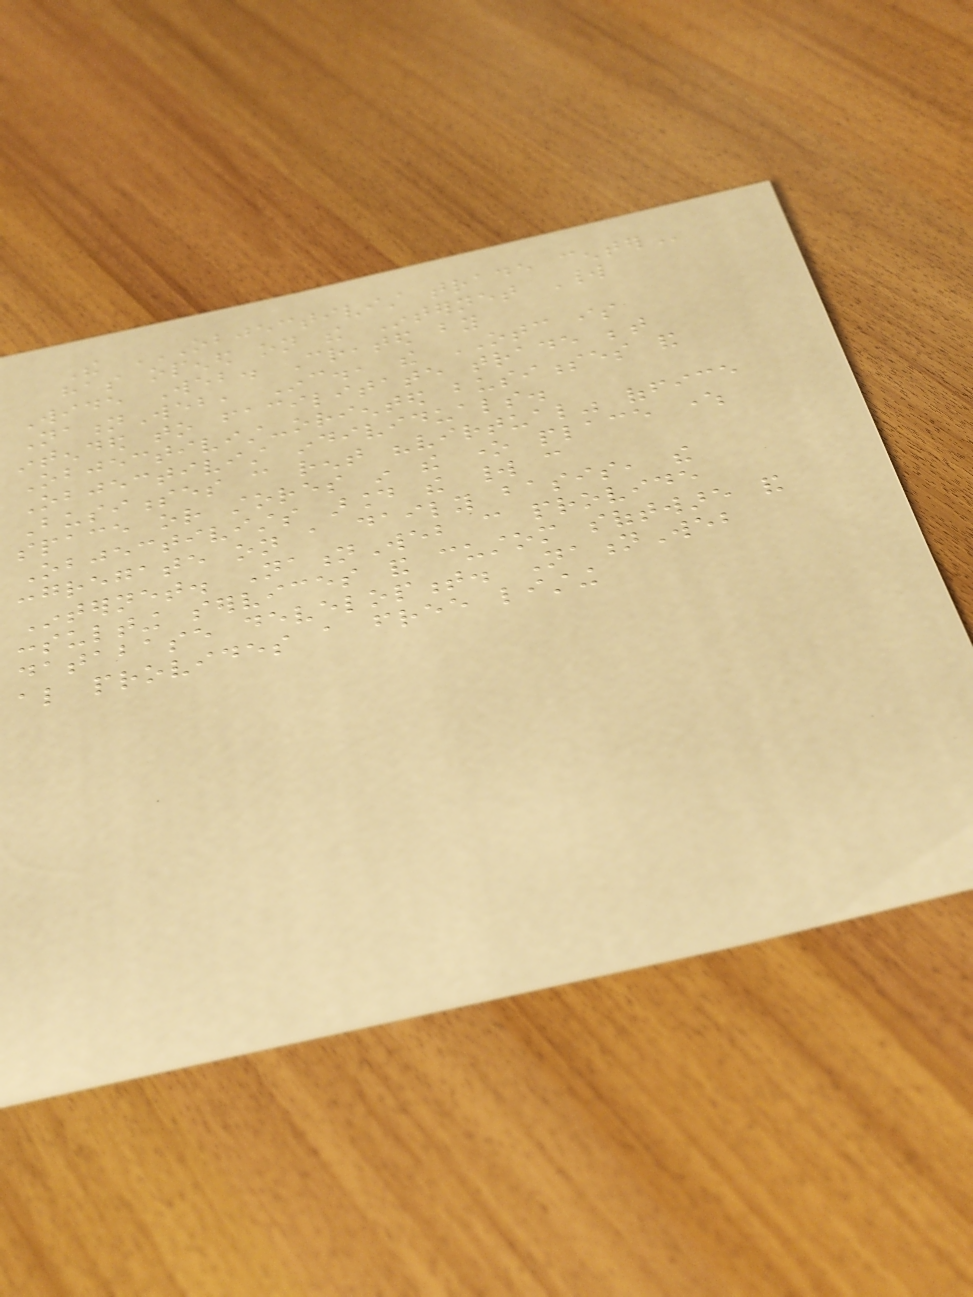The OBJECTIVIST TRADE CENTER
has opened on the Internet World
Wide Web. Created by
NationWeb, Inc., the OTC is
intended to facilitate trade between
Objectivist-oriented businesses and
Objectivist individuals.
Businesses can rent "virtual" office
space or stores in the one place where
Objectivists around the world can
congregate on a daily basis, the
Internet. NationWeb can provide
consulting services and custom software and
database development. NationWeb
also provides a free listing
